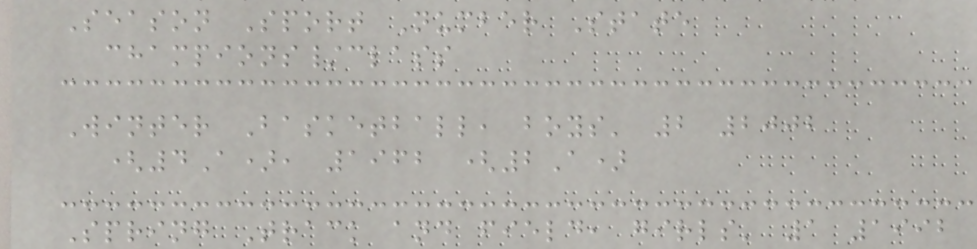Season Sport Number State
champions/class
Winter Basketball, boys' 2 2002
(4A), 1962 (2A)
Spring Track and field, girls' 1 1992
